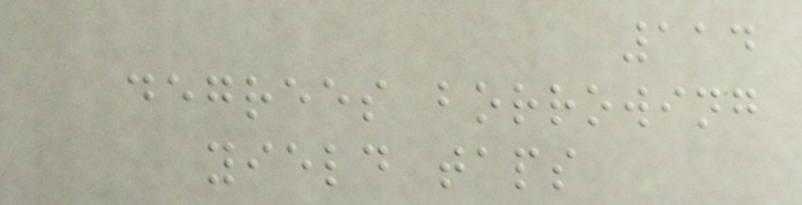114
degrees borrowing
yield taps
